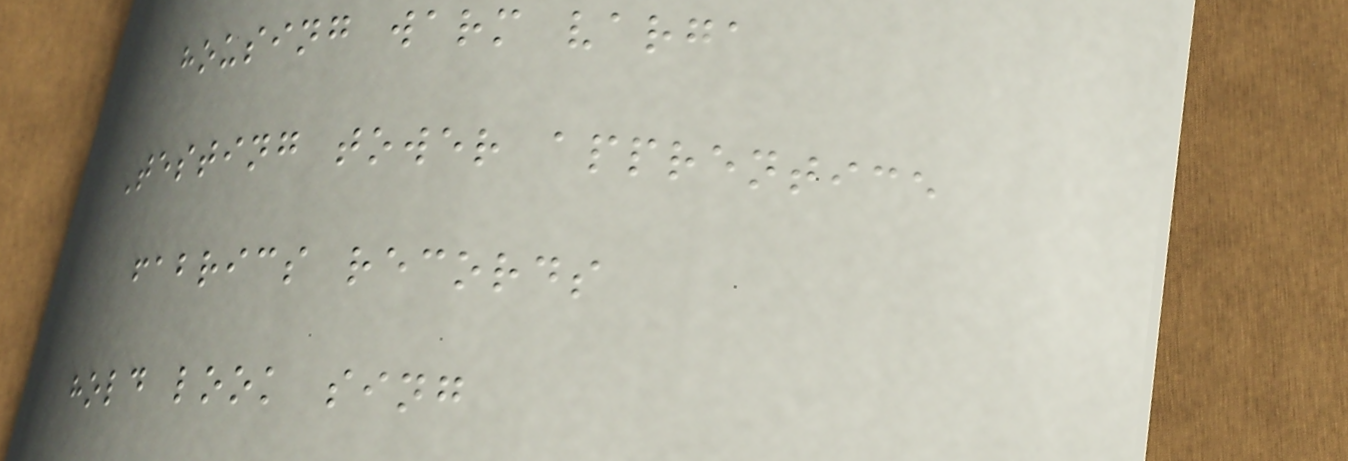housing warm varga
Testing tower apprentice
fabrics records
hold look sing
